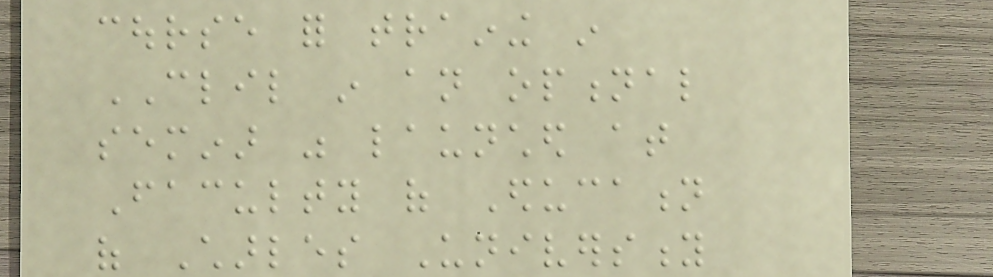course for training in
CLIL in an optional
seminar was launched at
Faculty of Education
of Charles University
